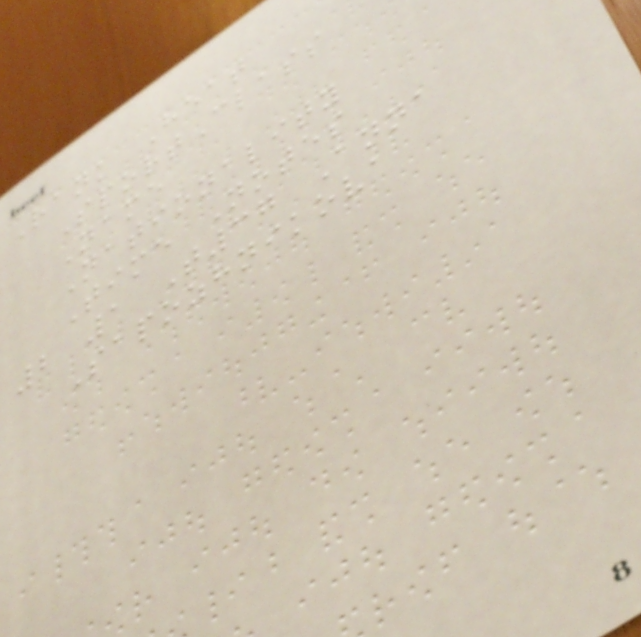Rank Heat
SportClass
Name
Nationality
Time Notes
2 1 T37 Anna
Sapozhnikova
